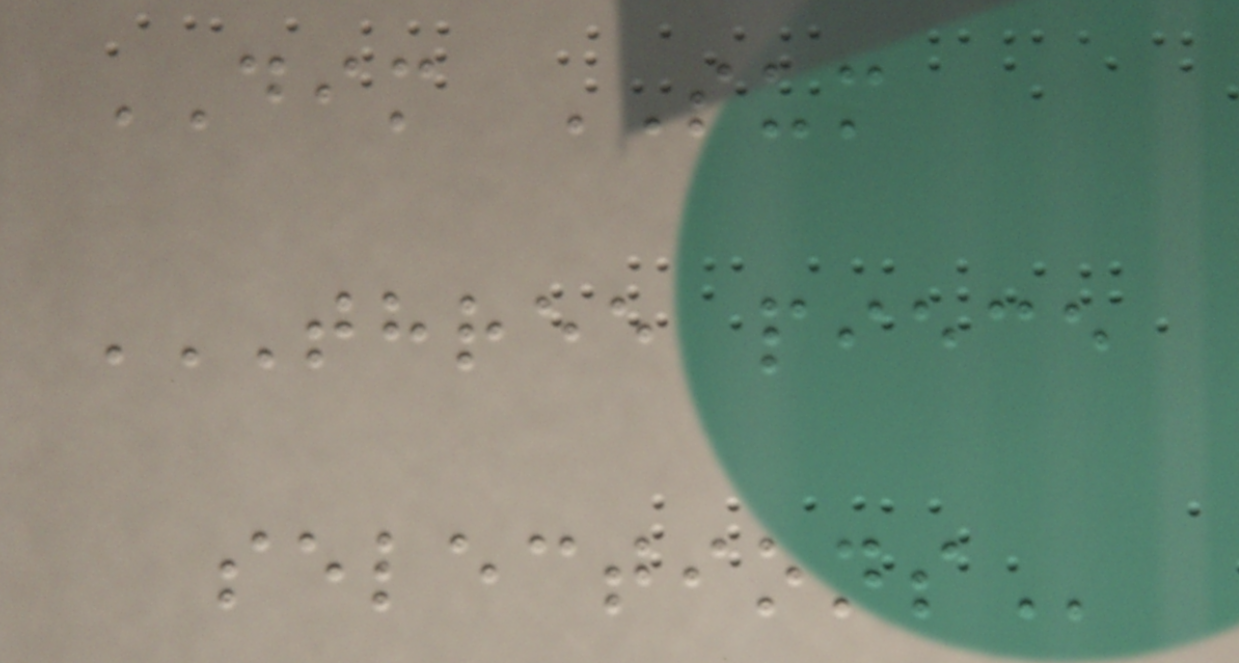DIM SUM
THREE PIECE
SELECTIONS
